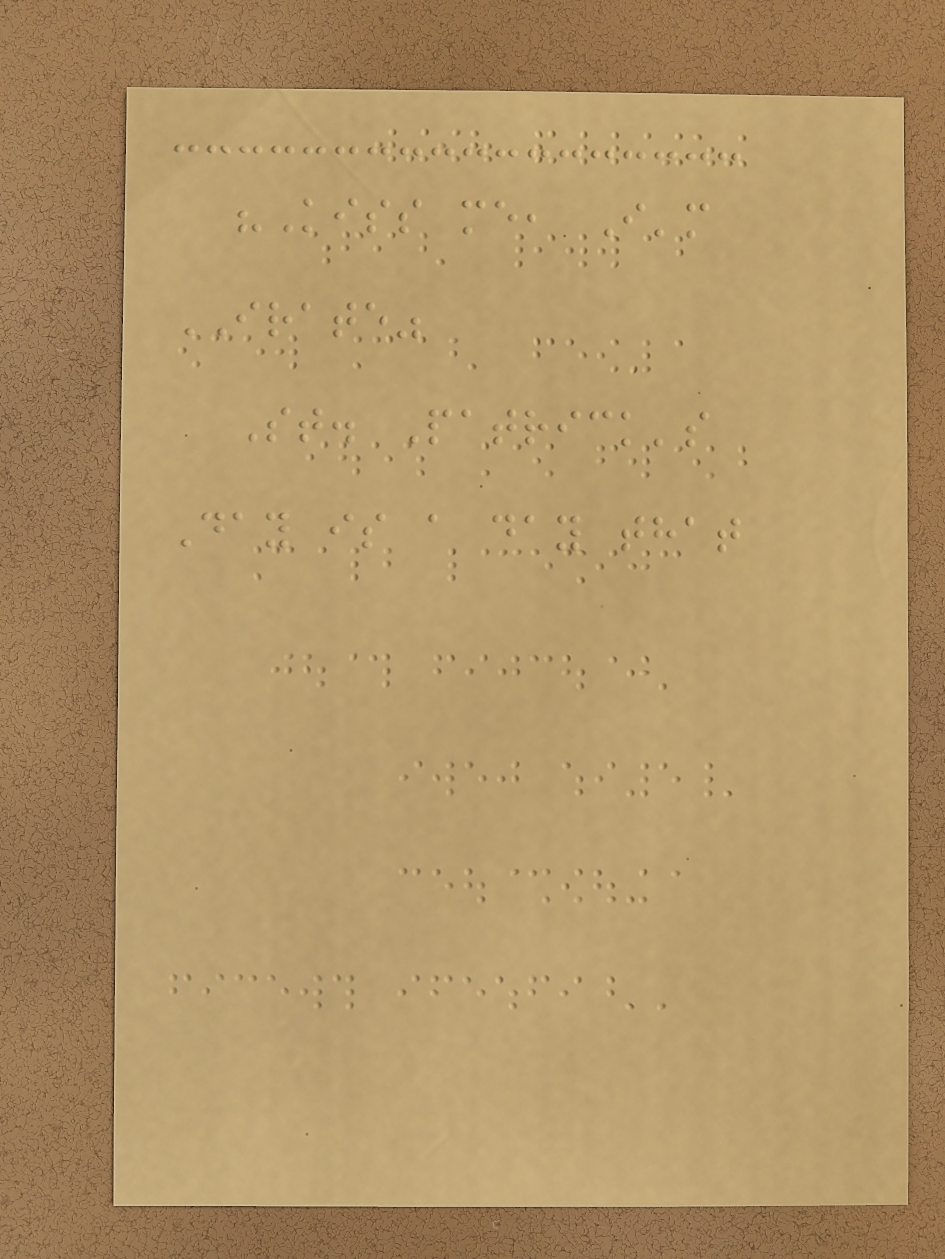"Kiss me, I'm
IRATE"
St. Patrick's
Day is a day that
